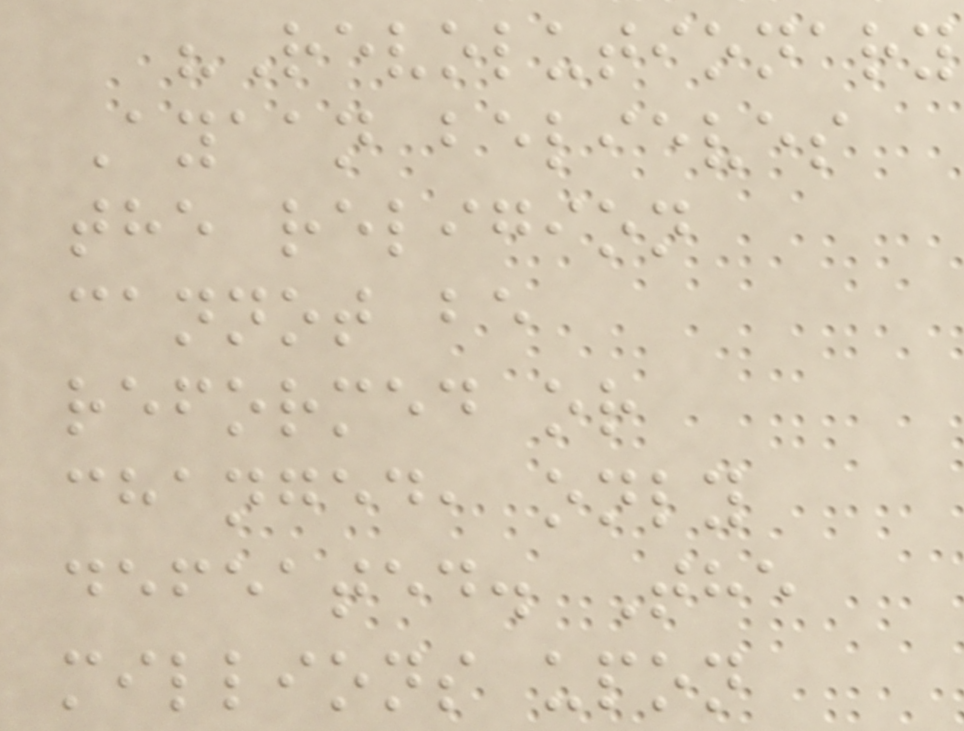"Revolutionary
Ayaan believes
the religion
cannot be
reformed or
changed, only
defeated. The
millions upon
